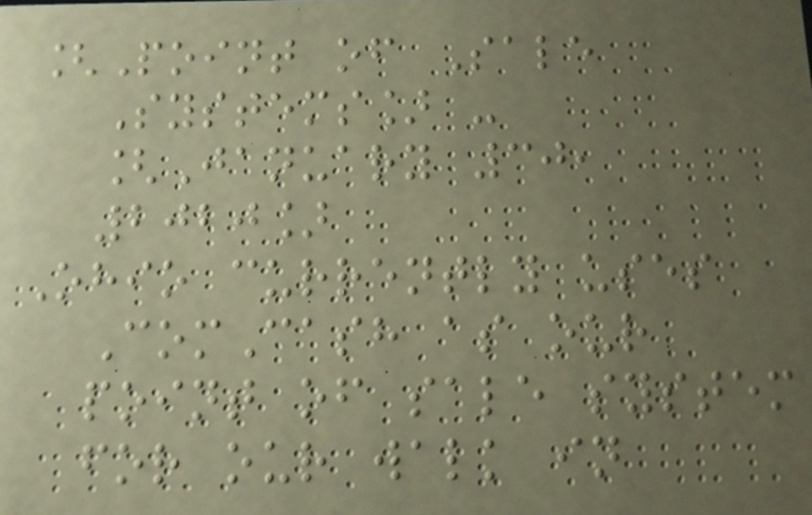[Point of Sale
Systems] -
[January 30,
2020]
Ohio currently uses
ComCash as our
point of sale system
for our walk in
